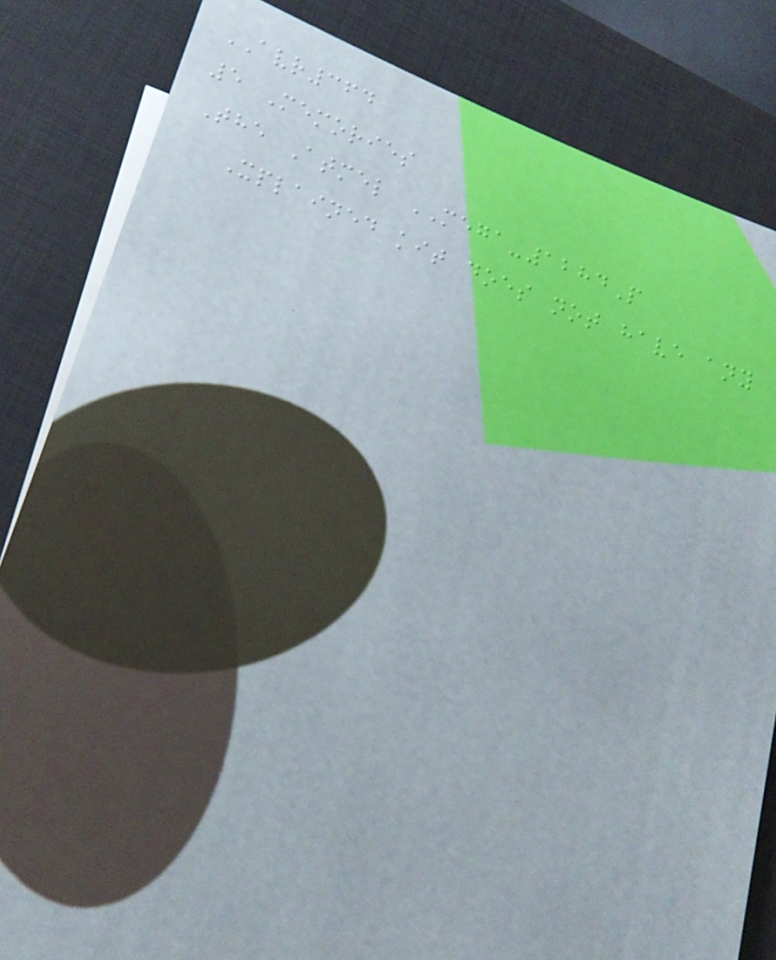AVR364
5 Memories
The Atmel MEGA-1284P
Xplained kit does not have any
